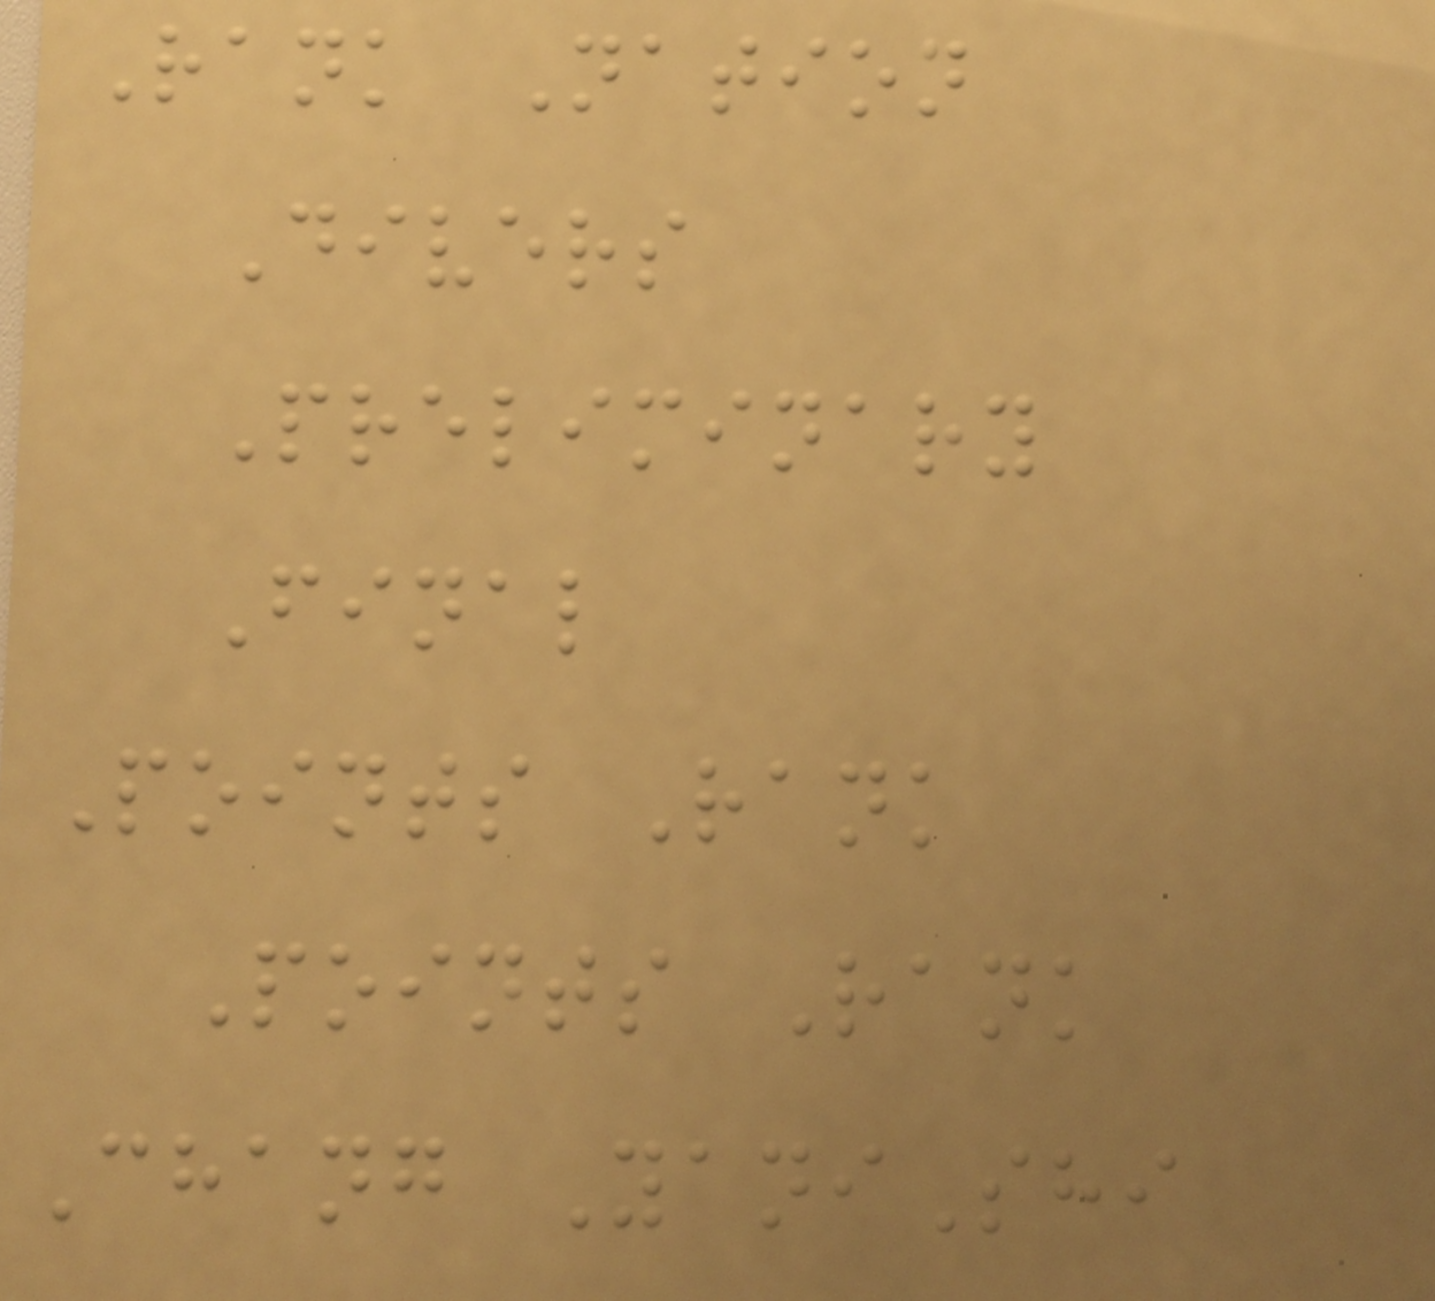Rank Nation
Divers
Preliminary
Final
Points Rank
Points Rank
Chang YaniShi
